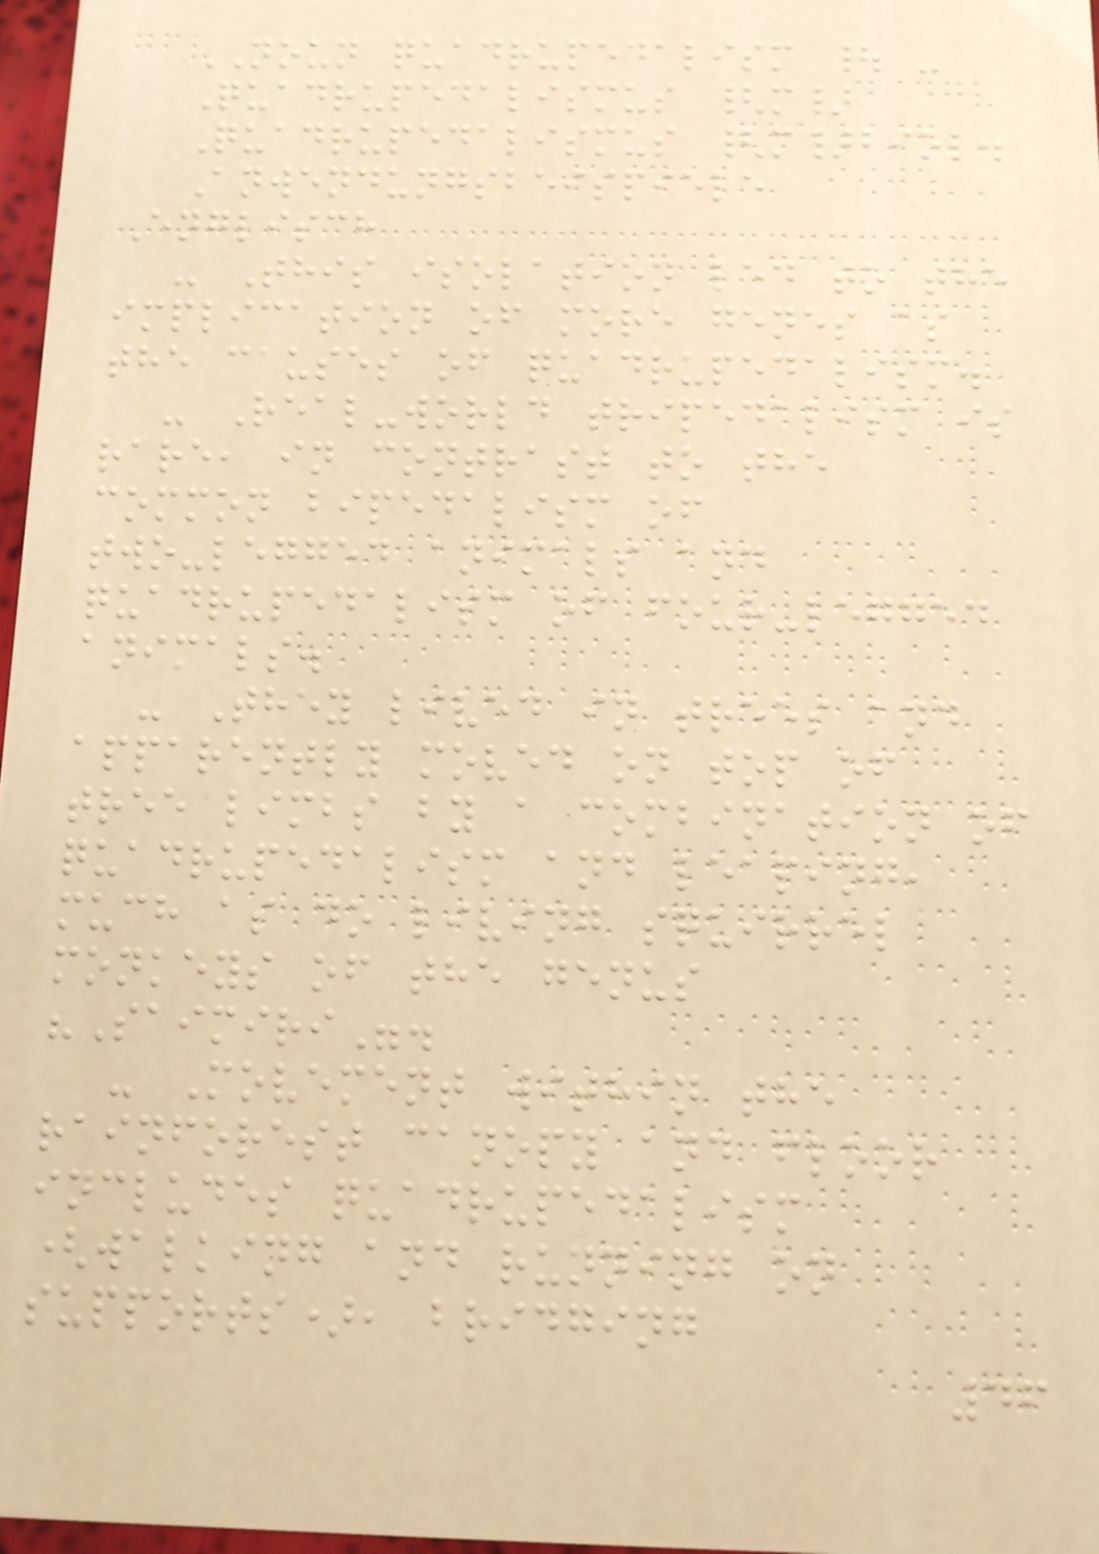NOUN quadrupedalism | -
Quadrupedalismus {m}
Quadrupedalismus {m}biol.
Anwendungsbeispiele
Englisch
- This isolation led to the
implication of more genes as
the causes of quadrupedalism.
- Real-world tripedalism is
rare, in contrast to the
common bipedalism of
two-legged animals and
quadrupedalism of four-legged
animals.
- They lived in trees and
apparently moved on top of
tree limbs by a combination of
quadrupedalism and leaping,
much as do living squirrel
monkeys of the genus
"Saimiri".
- Movement within the
rainforest canopy and floor
includes quadrupedalism
(walking and running on
supports), bridging
46
